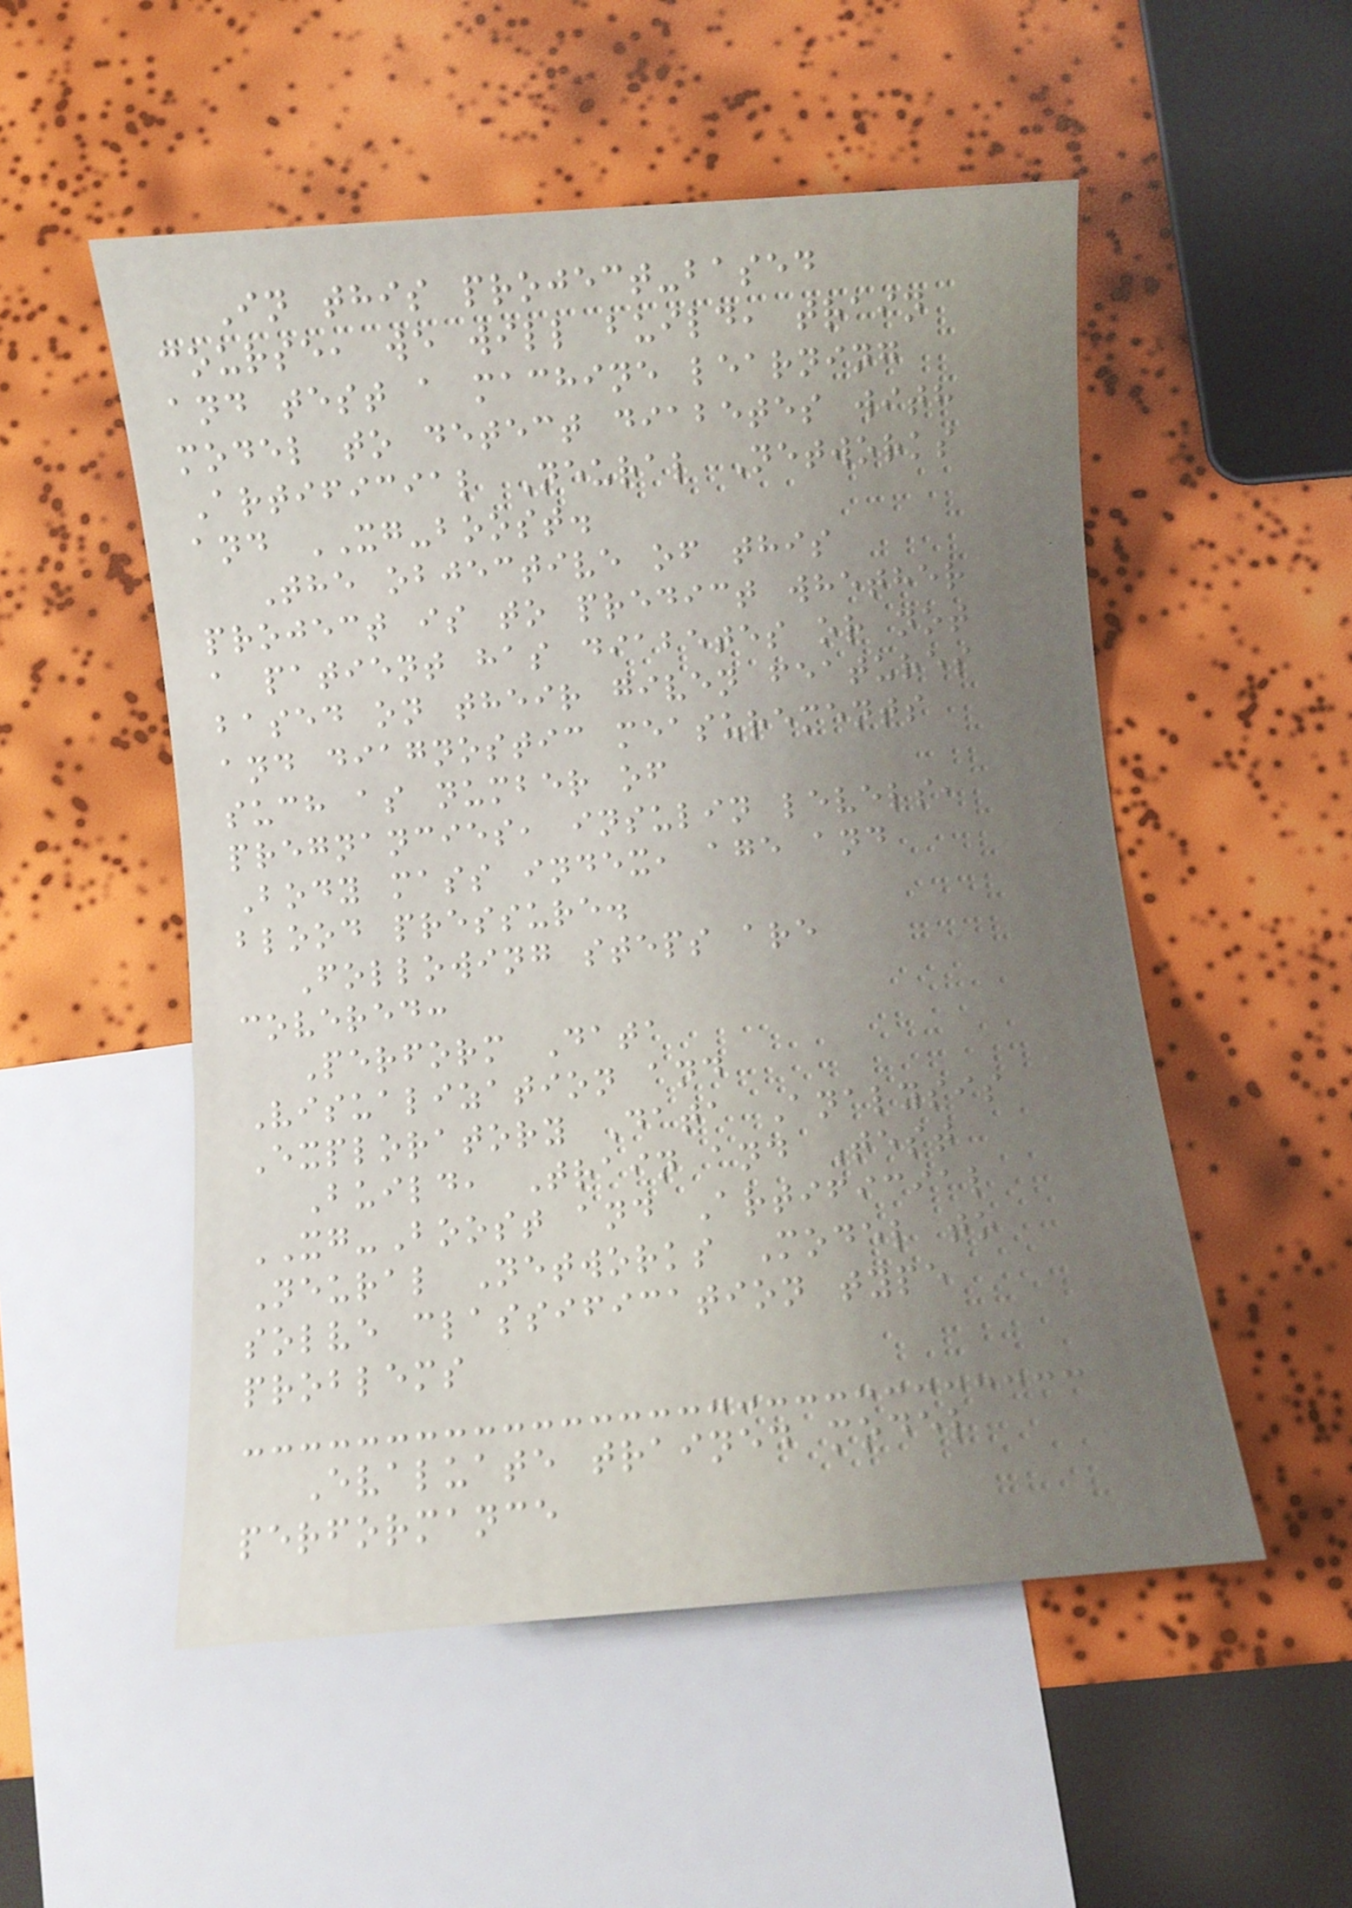In this project-based
course, we will build, train
and test a machine learning
model to detect diabetes with
Artificial Neural Networks
and XG-boost.
The objective of this
project is to predict whether
a patient has diabetes or not
based on their given features
and diagnostic measurements
such as number of
pregnancies, insulin levels,
Body mass index, age and
blood pressure.
Following steps are
covered:
Perform Data
Visualization and
Exploratory Data Analysis
Build, Train and Test
XG-Boost and Artificial
Neural Networks Model to
solve classification type
problems
Evaluate trained model
performance
